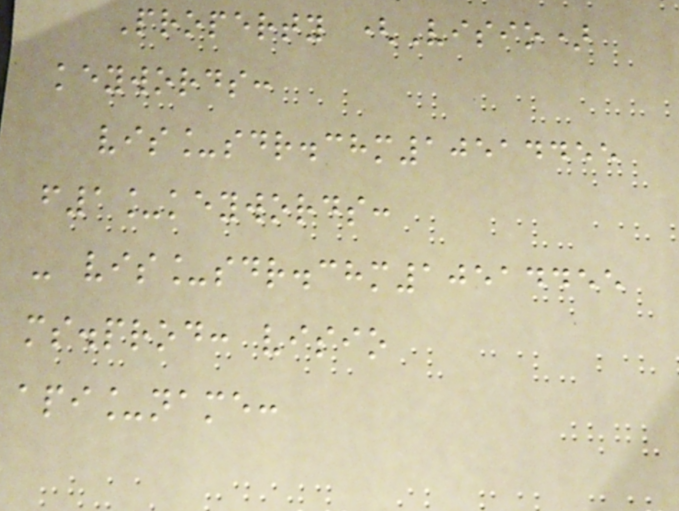Property (Visio)
keywords:
vis_sdr.chm10514455
f1_keywords:
- vis_sdr.chm10514455
ms.prod: visio
api_name:
